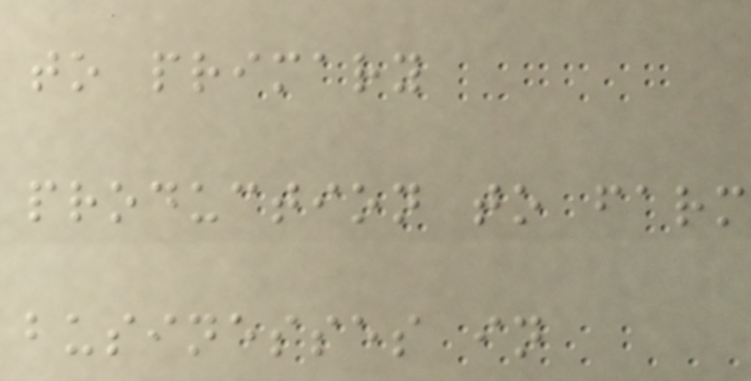to primary
production to farm
businesses in
